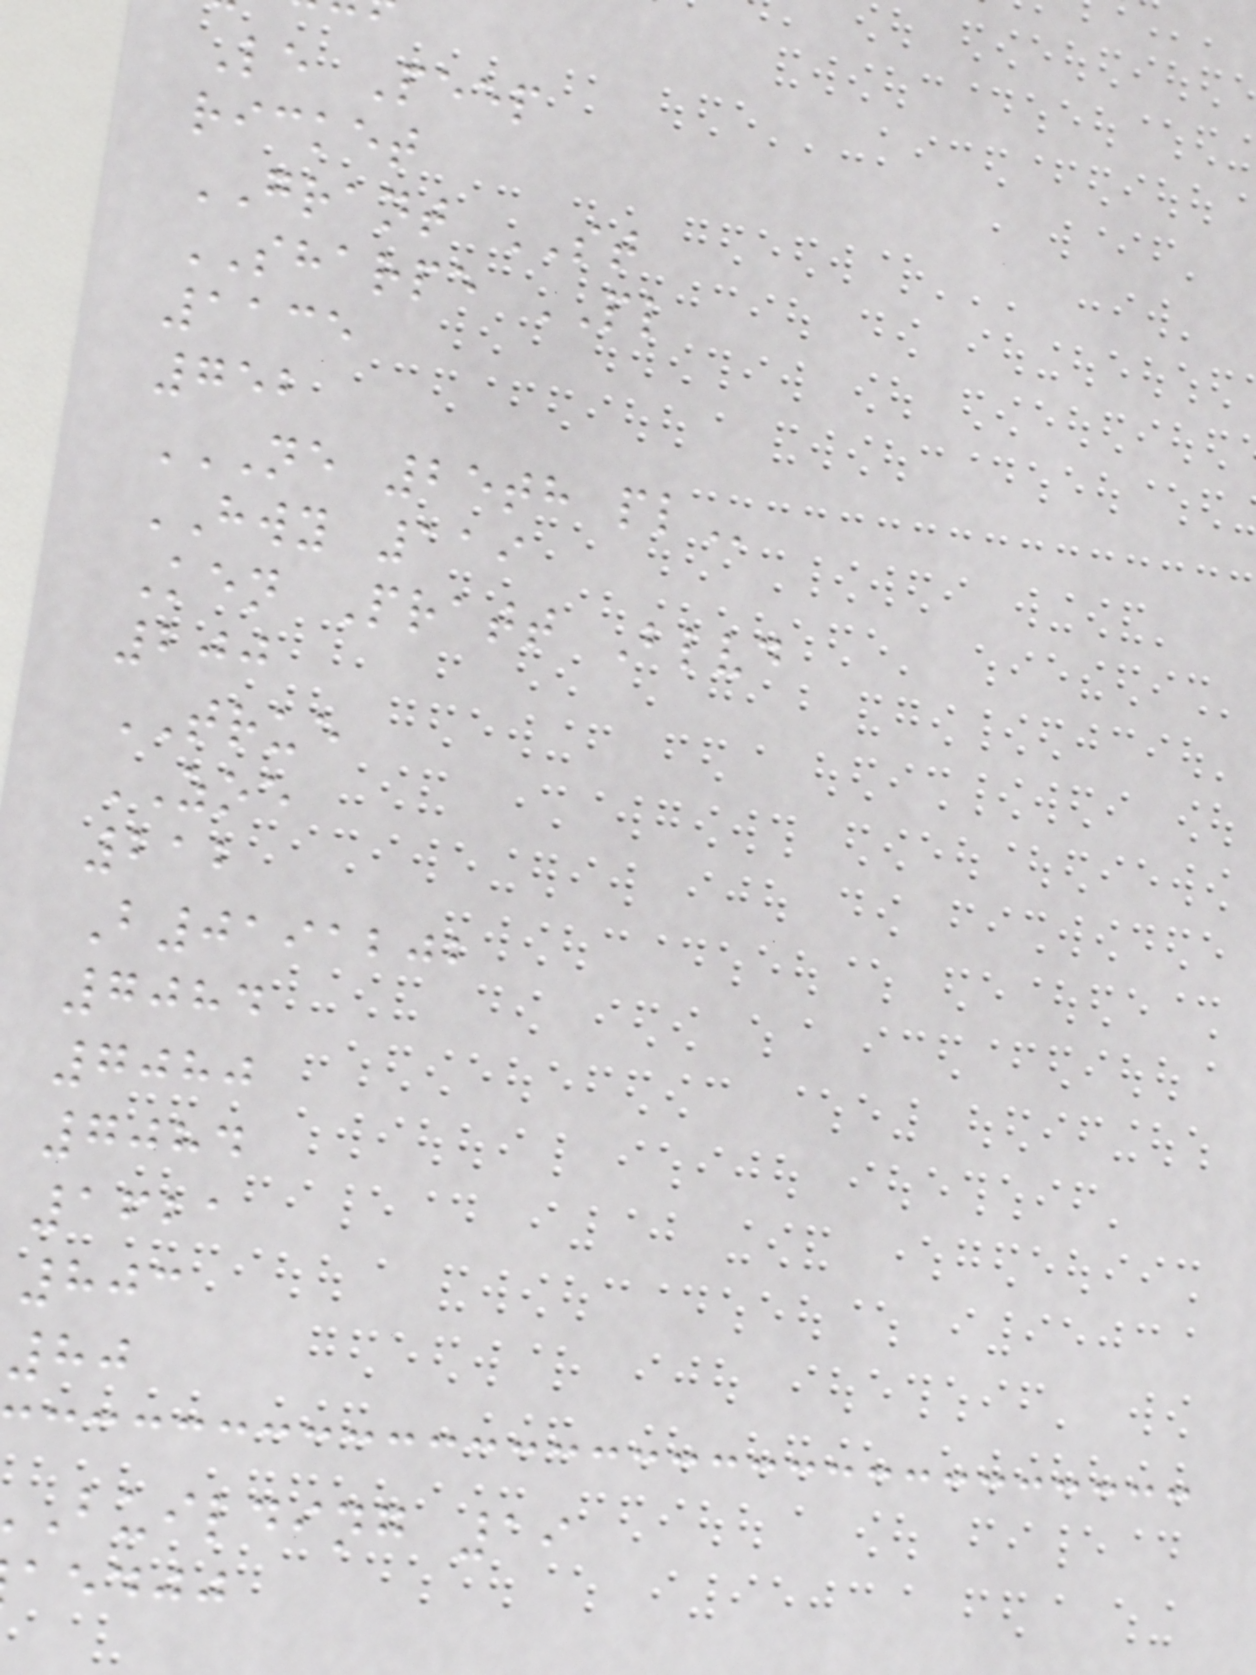Le Peep
ricket
GRANT ST
SHARPE PL
1135
752
NE 25TH PL
HWY 119
Ken Pratt Blvd
200
TRUE
ZOE
212
B0191202
7084
7080
7084
1621
803
80
building 19
aedjj
